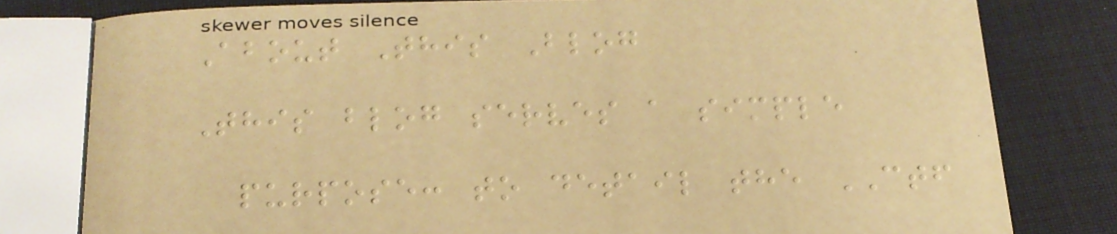About This Blog
This blog serves a simple
purpose: to detail the CTF
